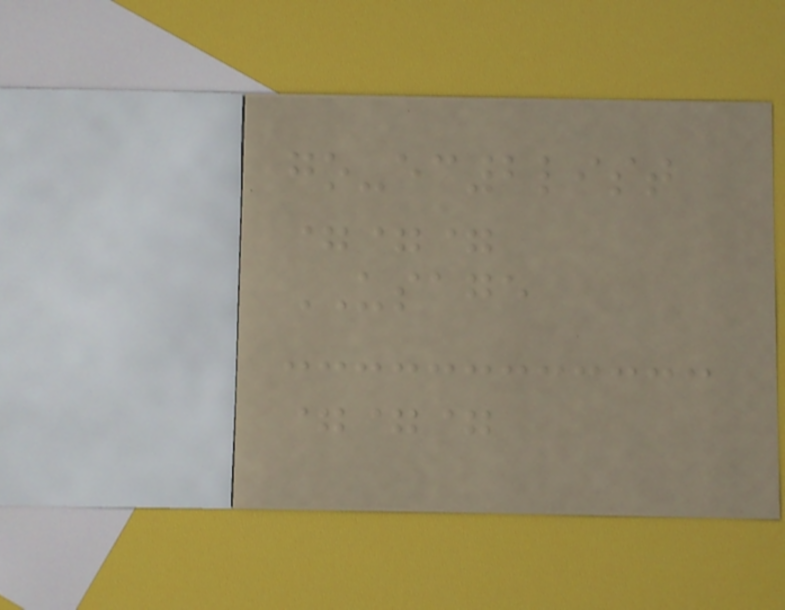go-ec2list
===
USAGE
===
